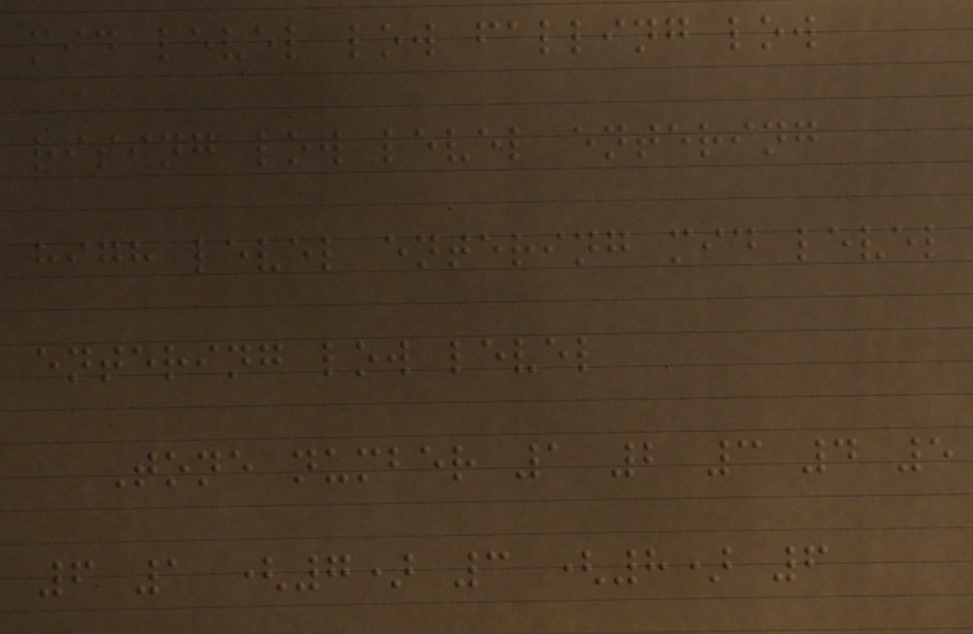mid level low falling low
rising low level entering
high level entering mid level
entering low level
Tone number 1 2 3 4 5
6 1 (7) 3 (8) 6
